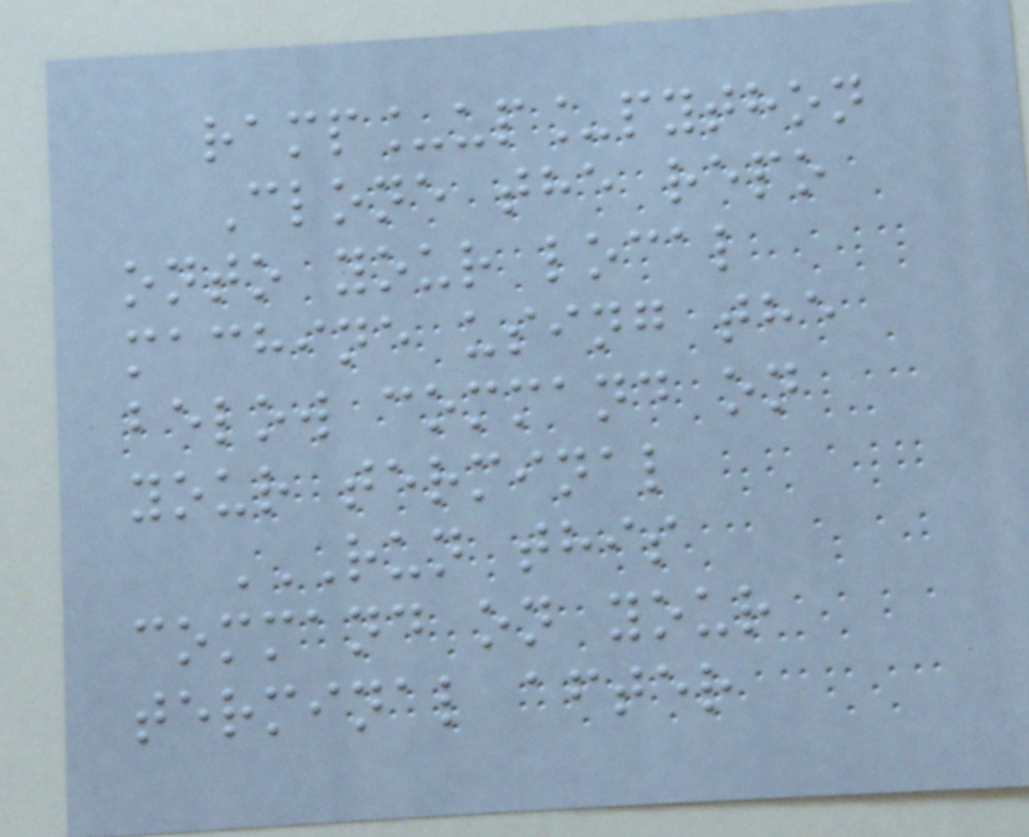ramp_up_python
Clone the repo
onto your local
machine using the
below command on
your terminal
RUN THIS
COMMAND ON YOUR
TERMINAL AFTER
